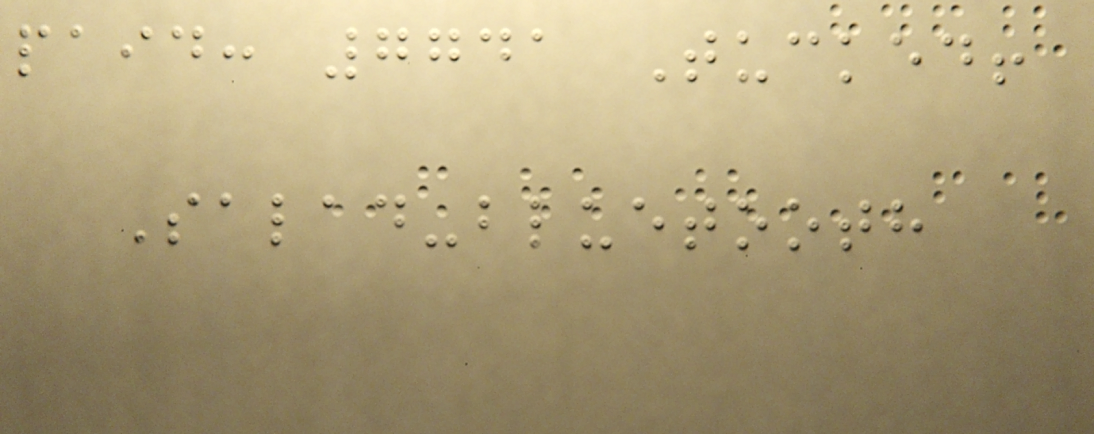paid: 7741 Tucked!
Salad-bluetooth
